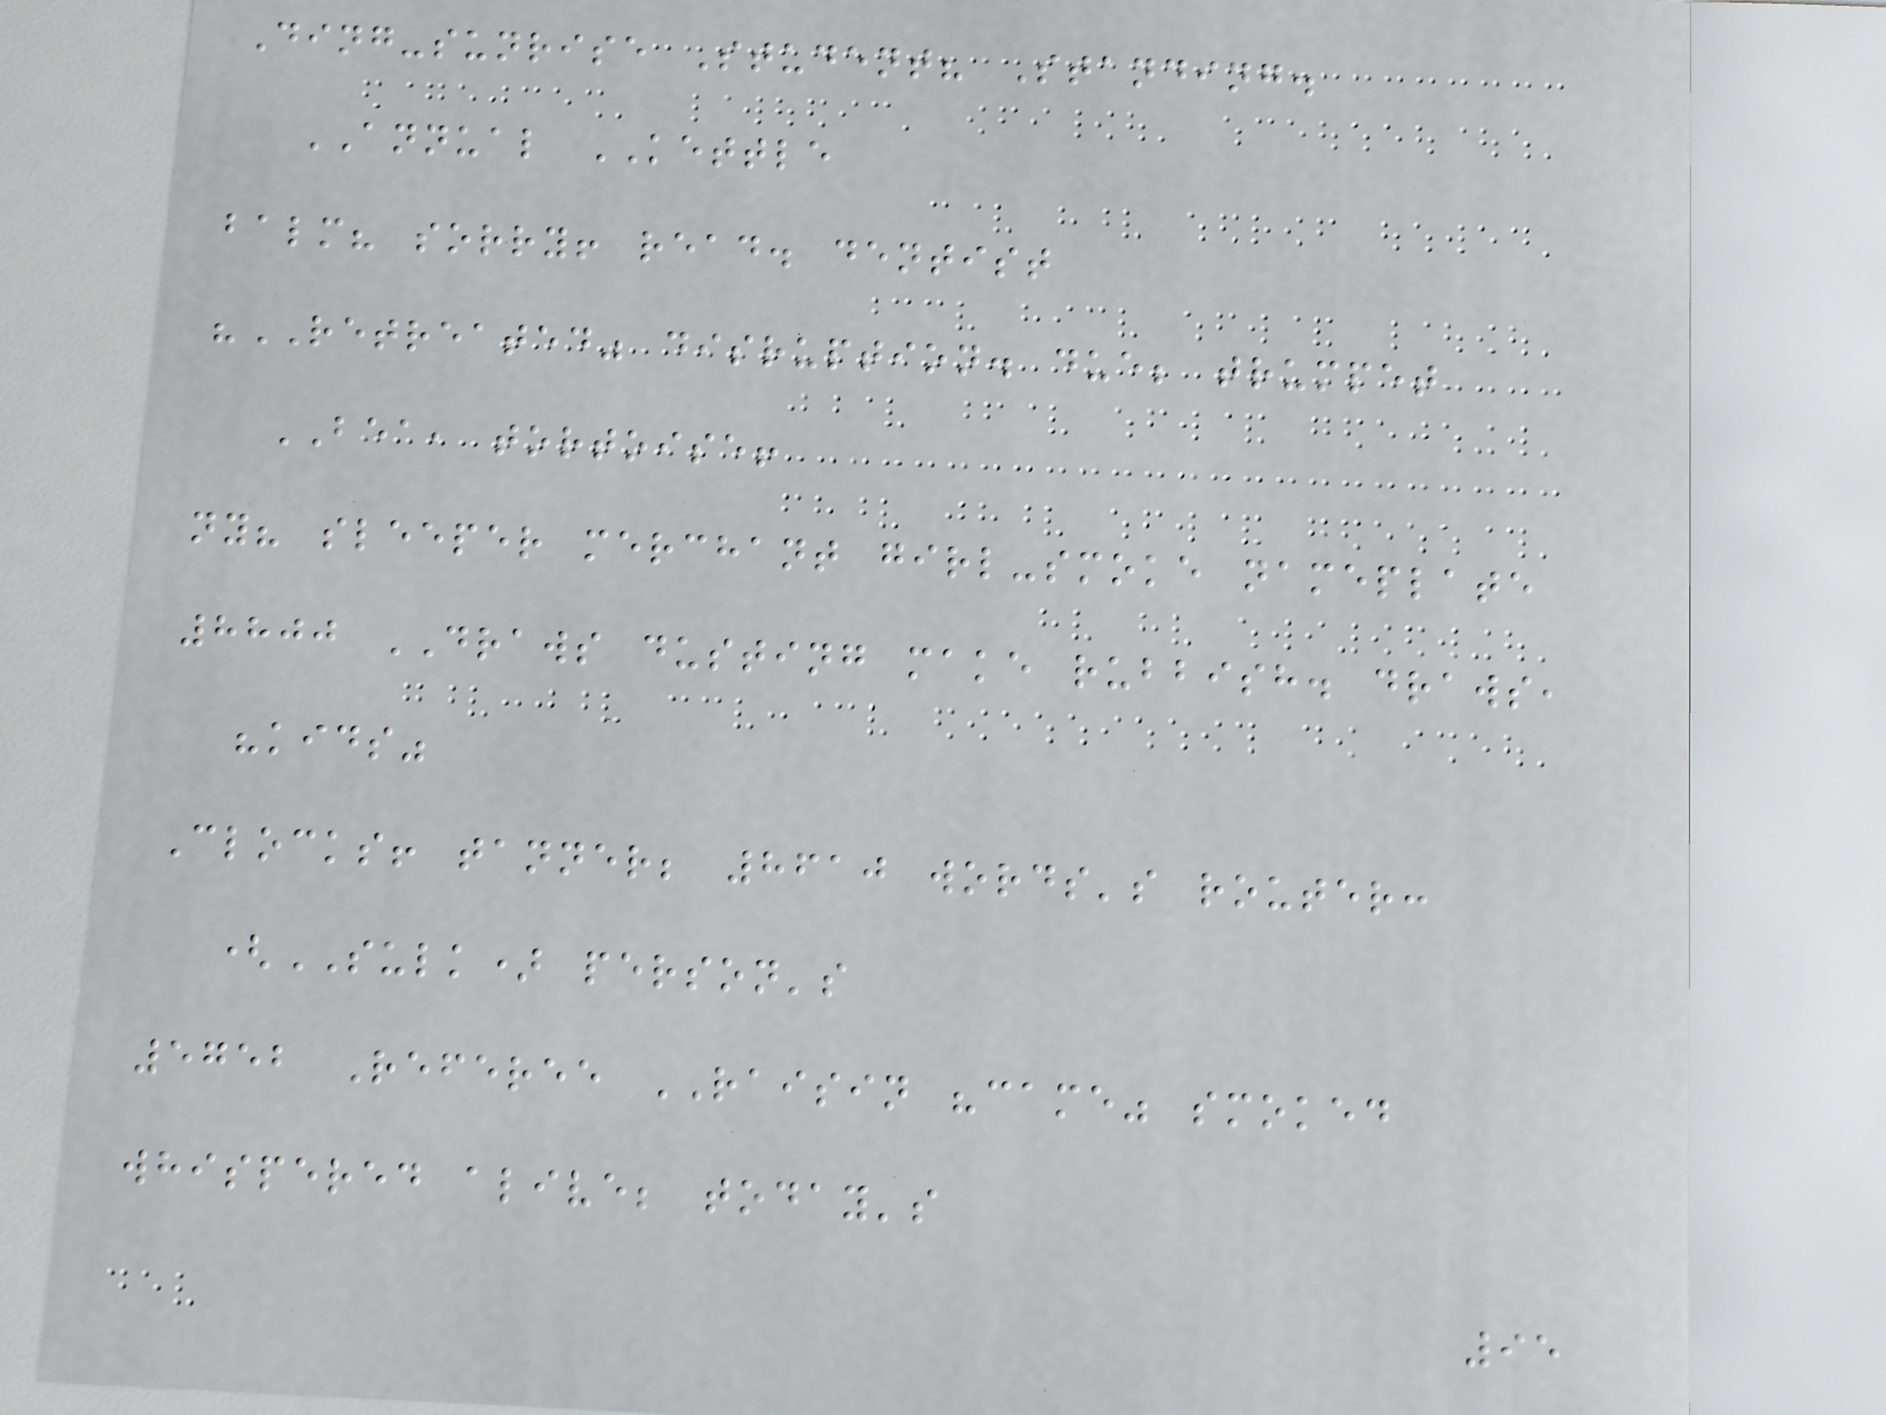Ding-sunrise Student? Standing.
ANNUAL KETTLE
balm? sorry! read. dentist
"RETREATED" disruption. due; trumpet
BEA, tortoise!
ny? sleeper merchant girl-smoke nameplate
8800 DRAWS dusting make rubbish. draws,
"kids"
Clocks! tanner; 8610 words's router:
(SULK) person's
5752 Referee RAISIN "came" smoked
whispered alive; today's
95
